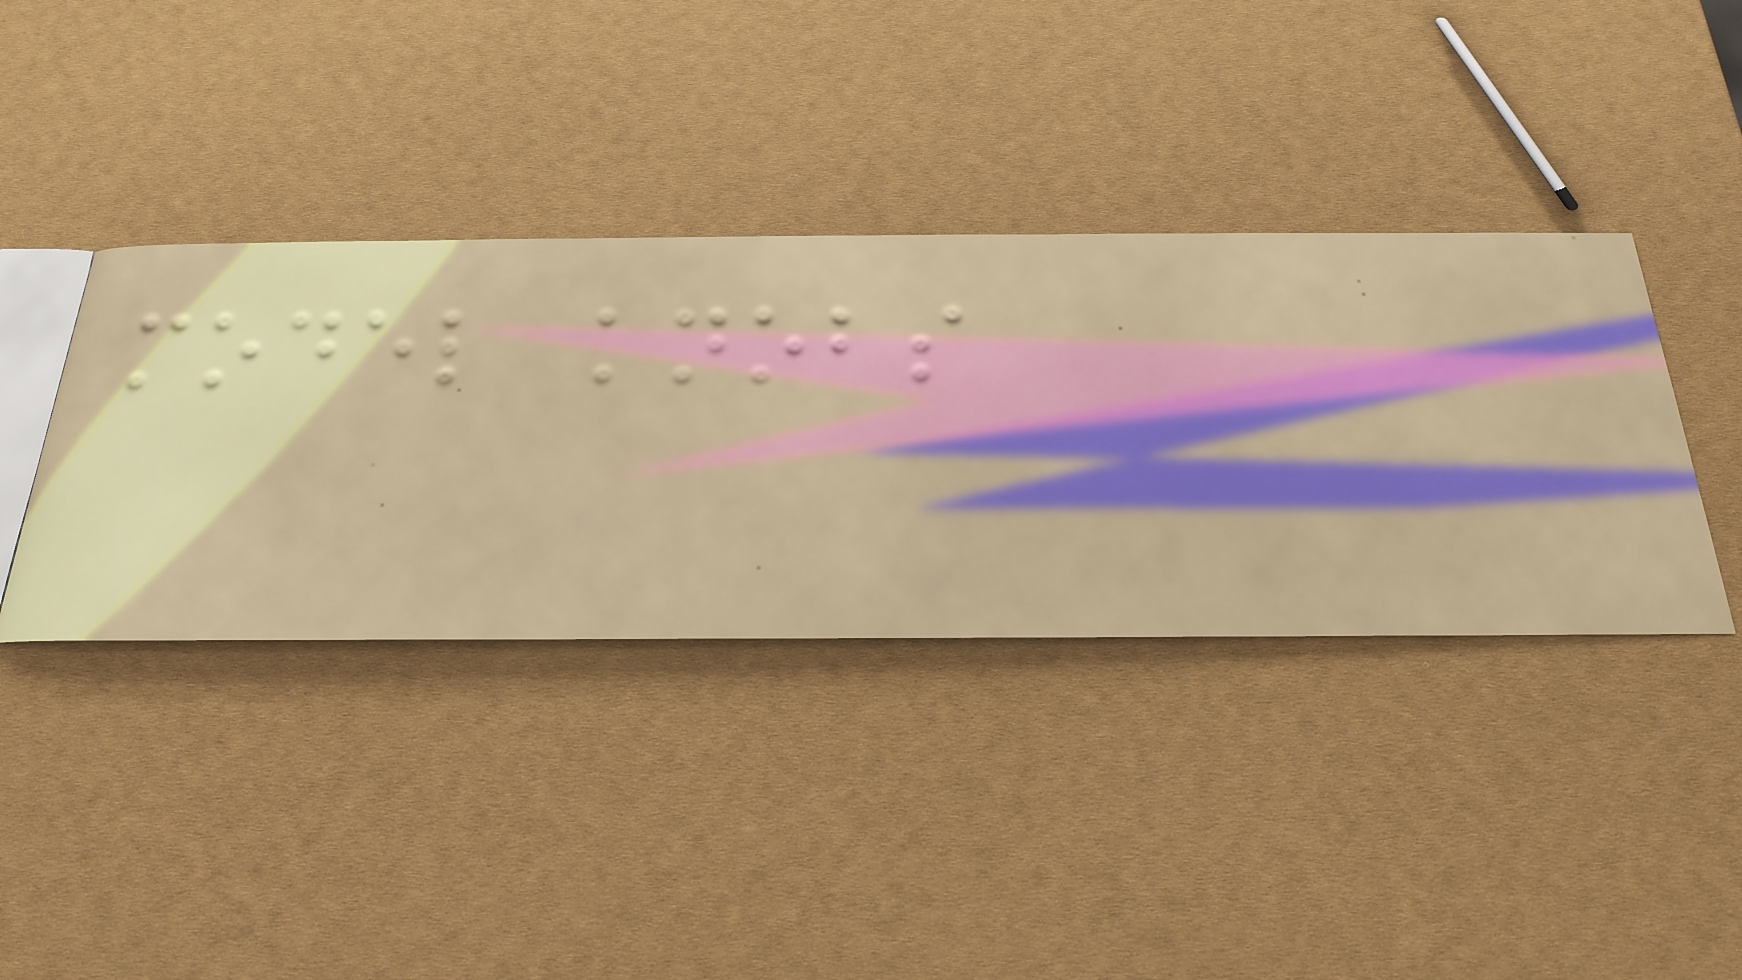model knobs
